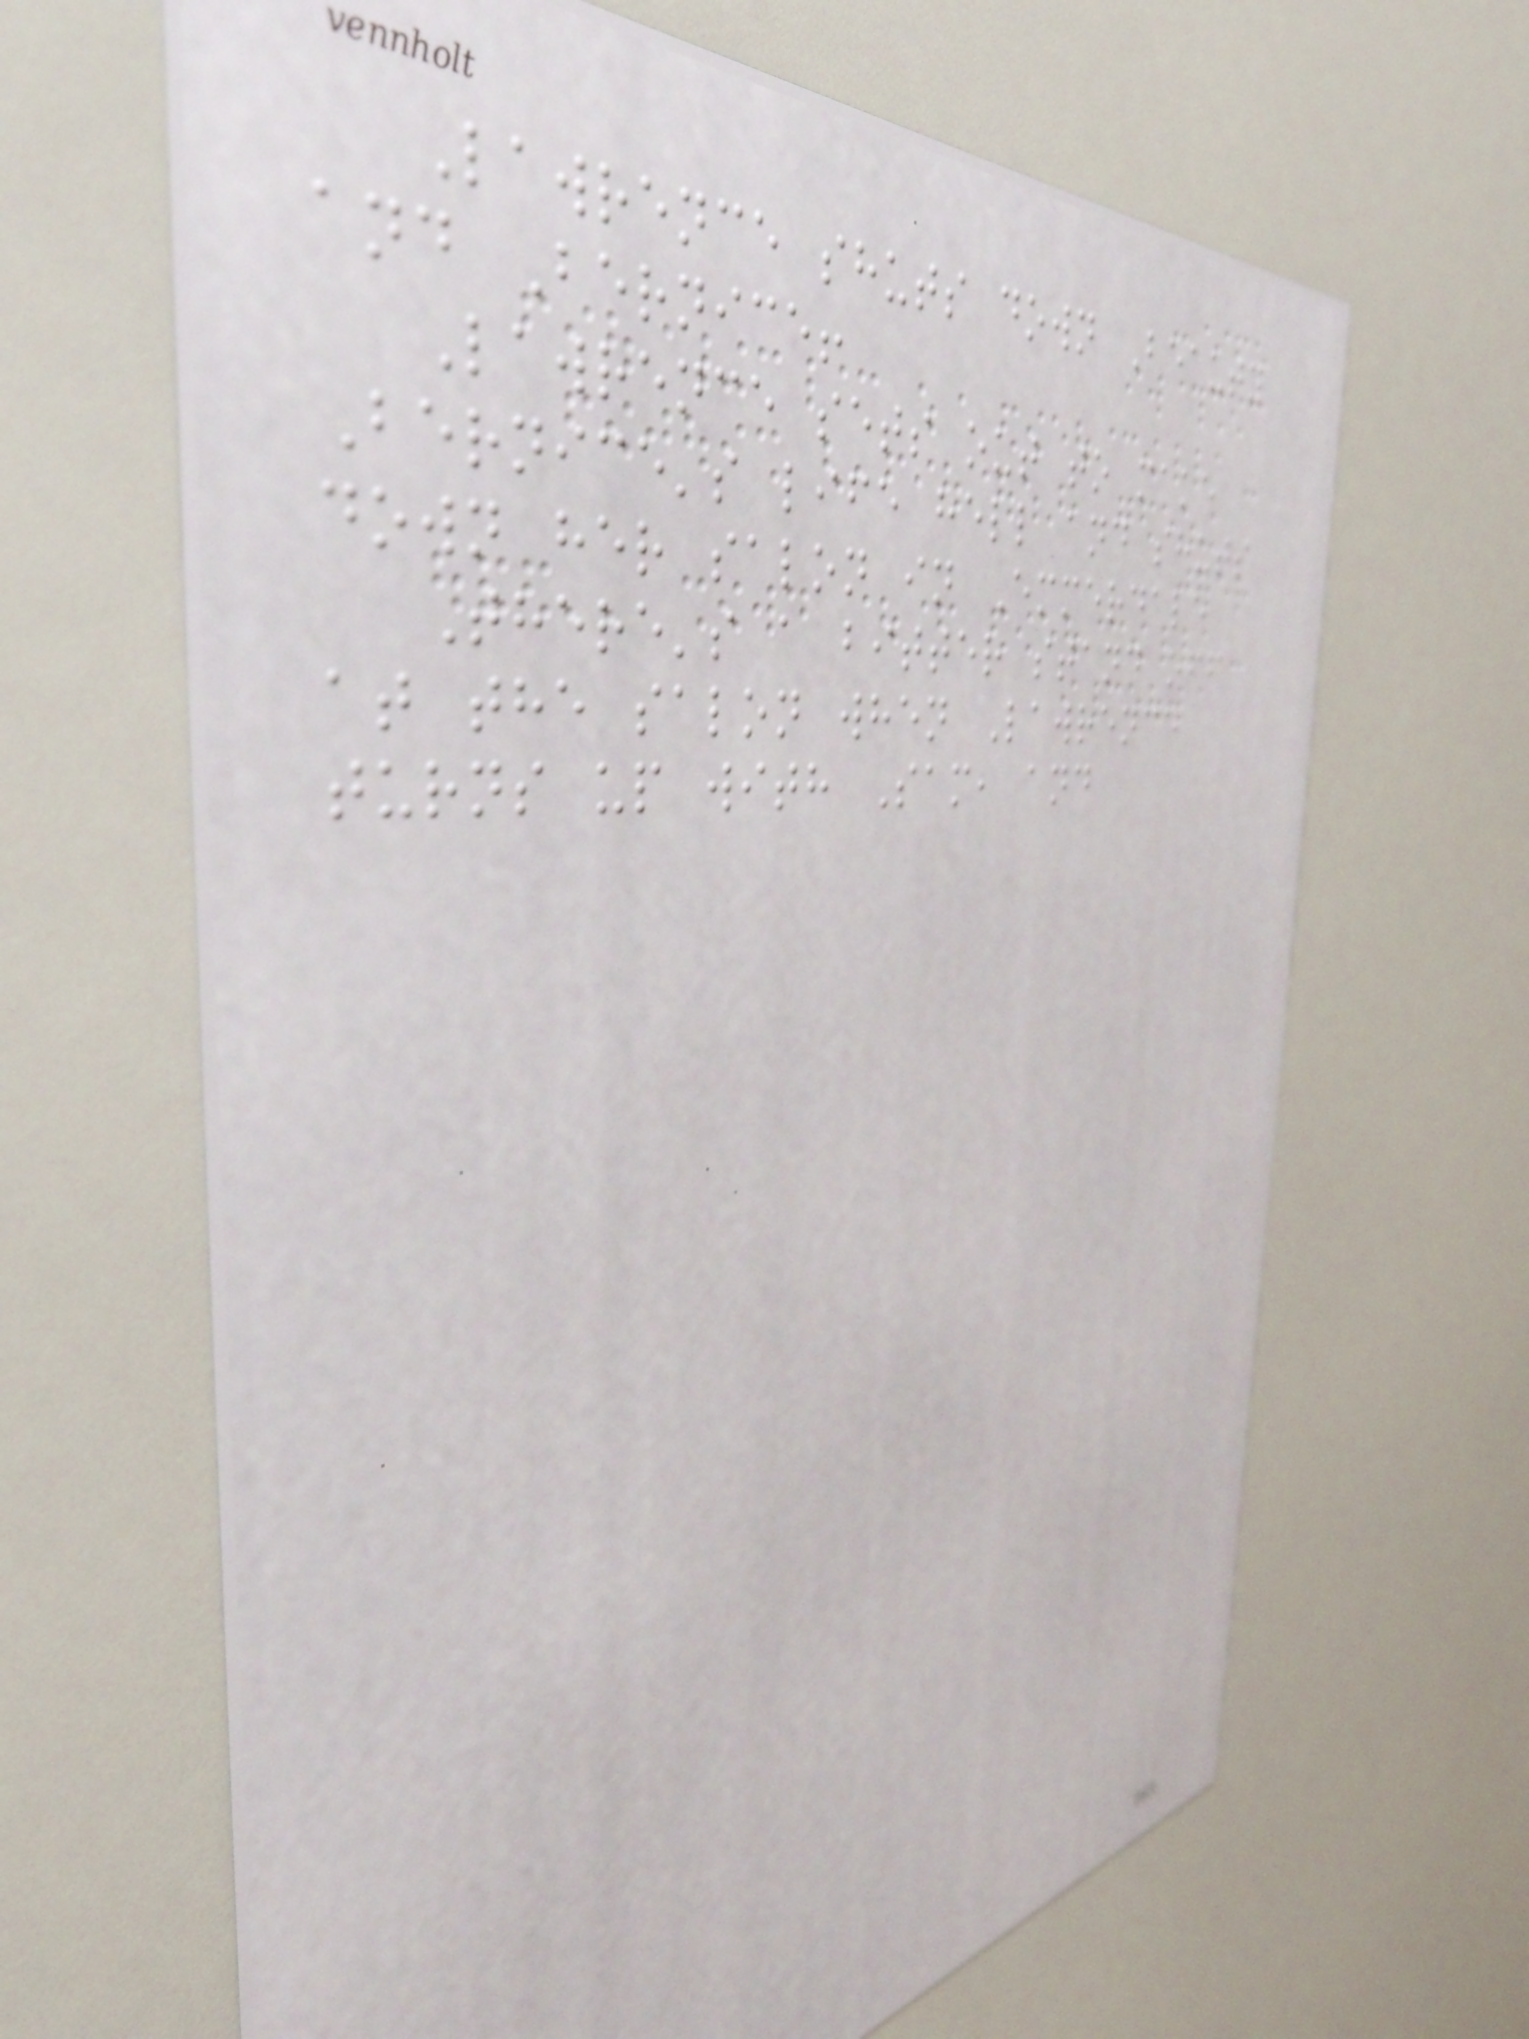Lawrence shuts down Beauty
and Bernice!
Lawrence sets out to make
Bernice's life hell and shuts
down her salon in Emmerdale
There's a bitter stand off
at the salon when Lawrence
turns up with Sam, and
